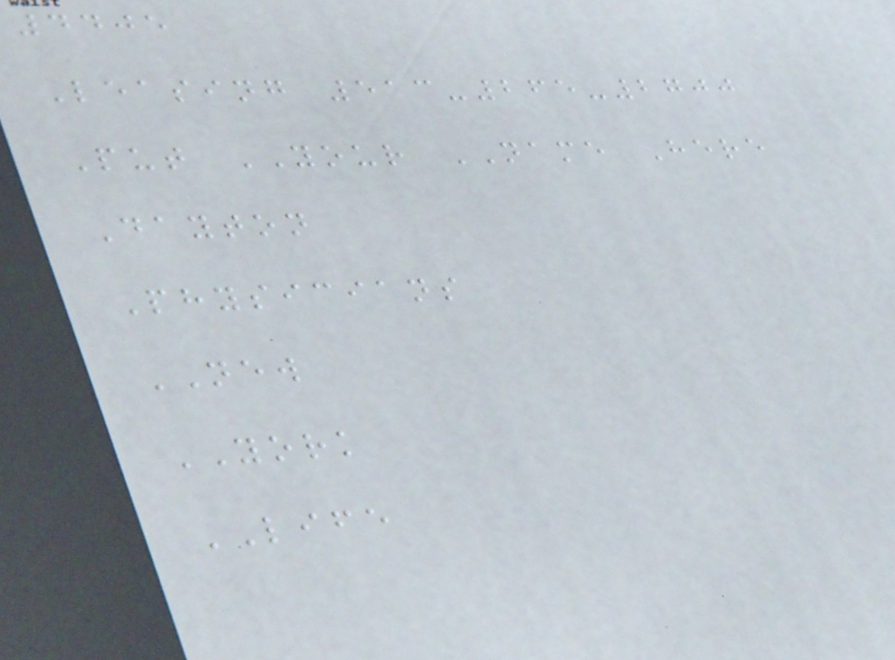4405
Leasing 513-265-2700
Put YOUR NAME Here
Dayton
Physicians
NEW
YORK
LIFE
